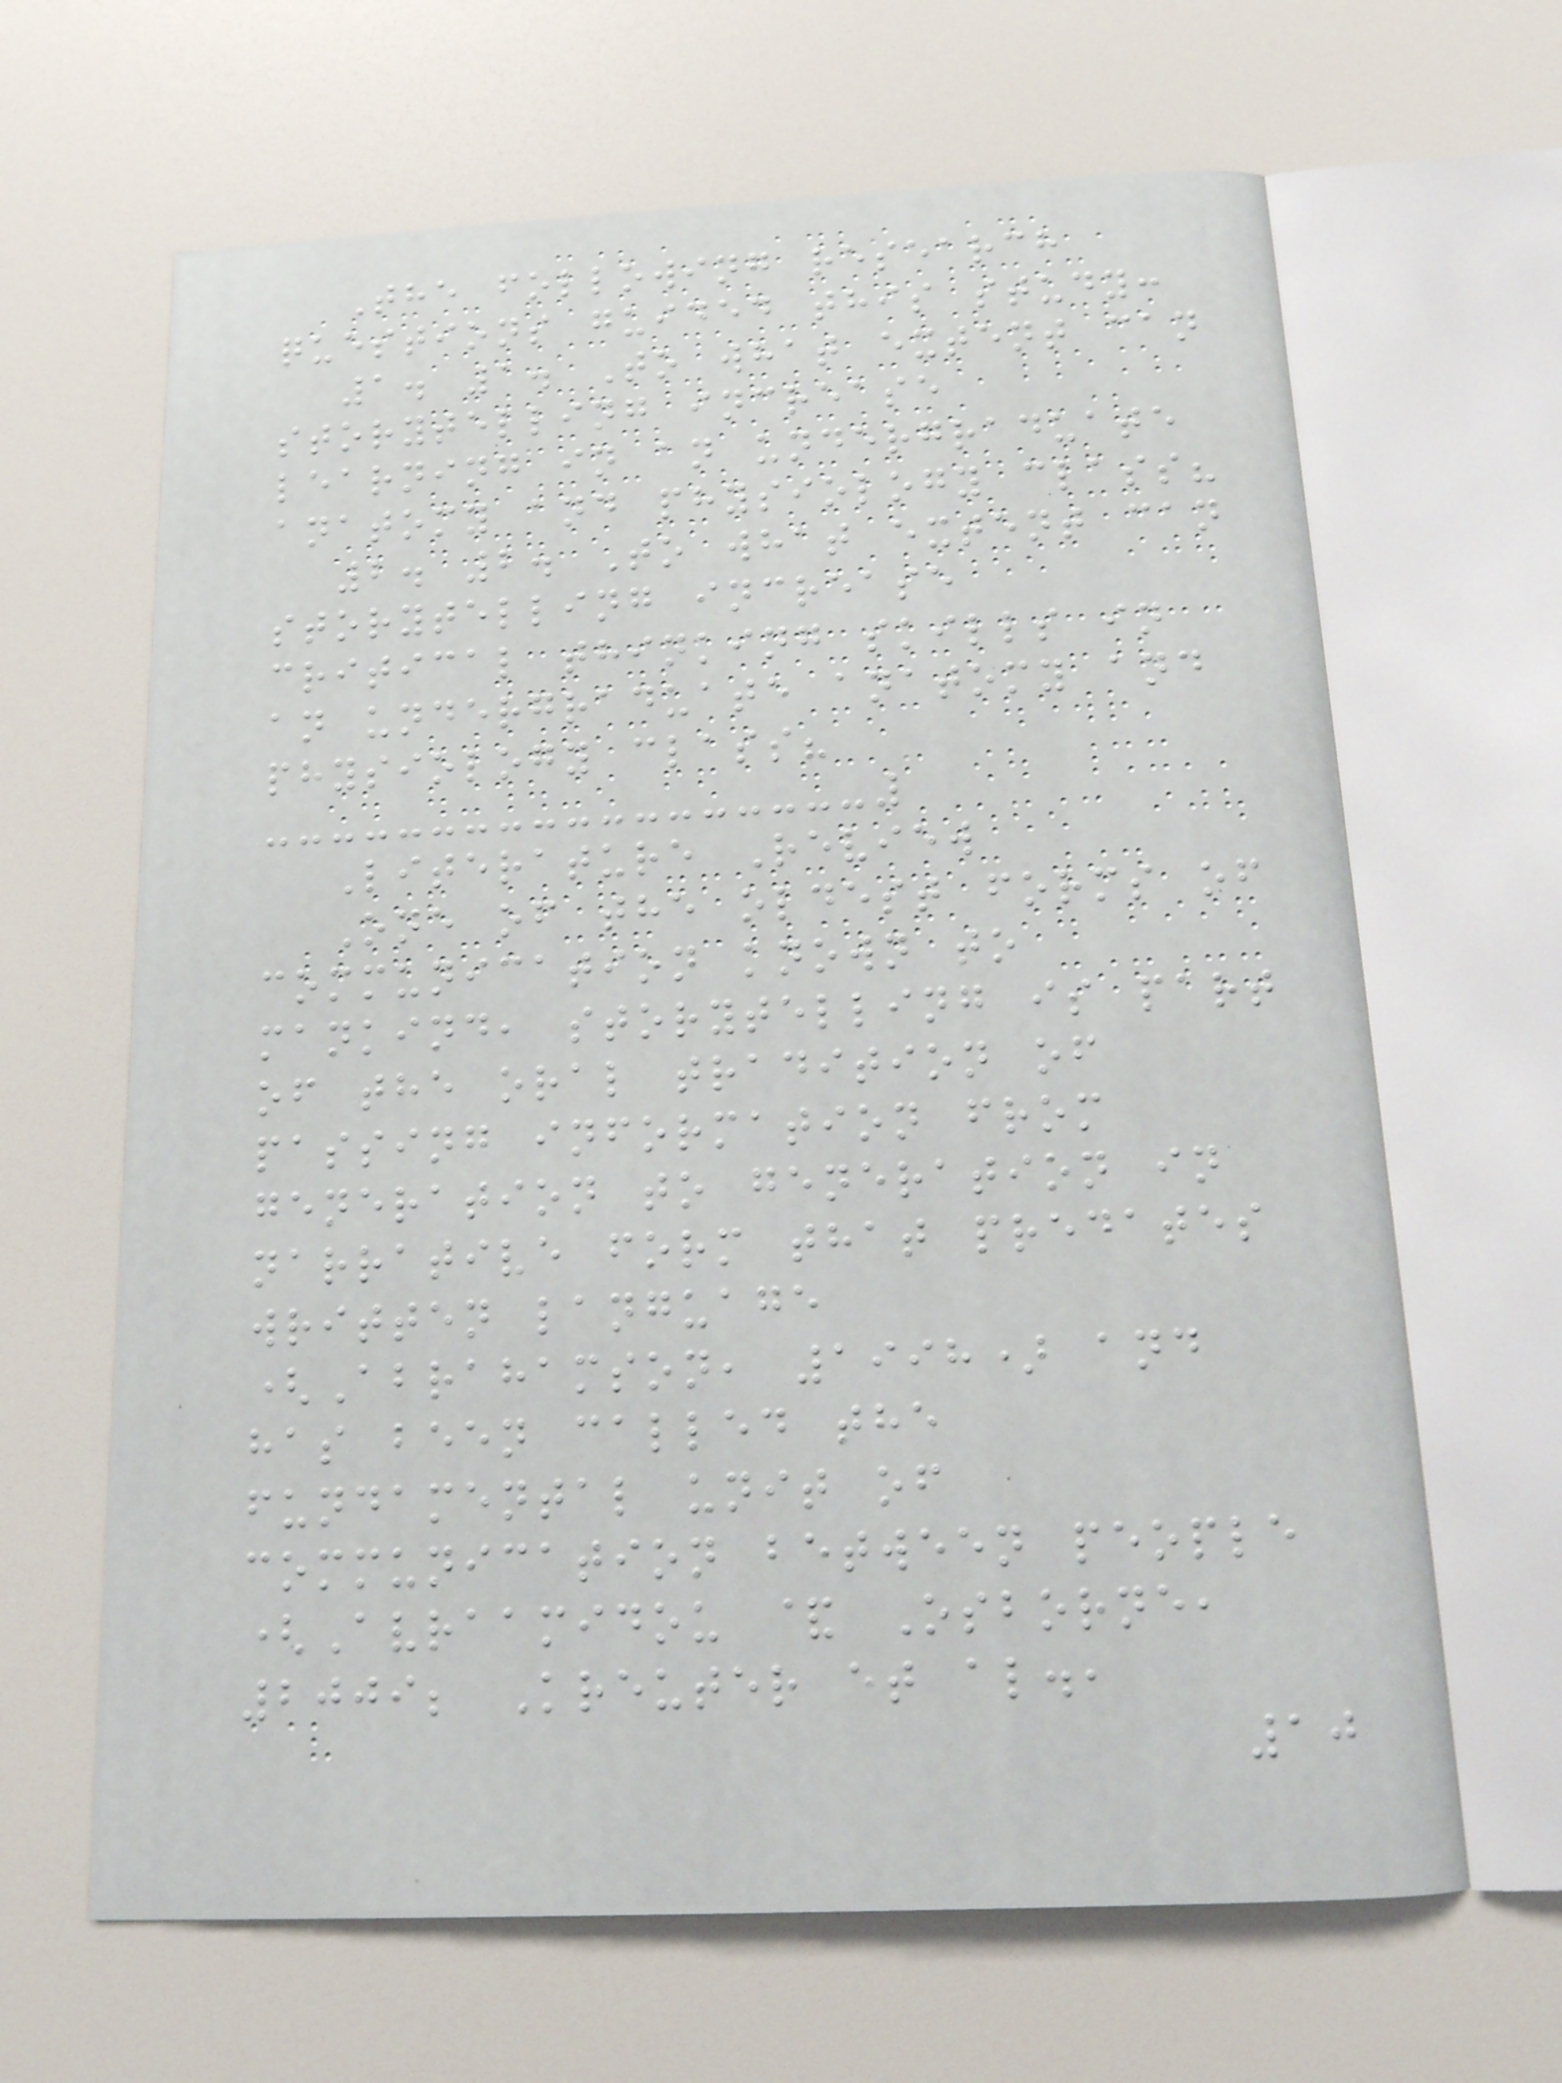The following research
questions guided this study:
1. 1. To what extent can
storytelling increase
learning in an undergraduate
anatomy and physiology class?
2. 2. To what extent can
storytelling increase
critical thinking skills in
an undergraduate anatomy and
physiology class?
Literature Review
One of the oldest forms of
communication known to
mankind, storytelling is part
of the oral tradition of
passing information from
generation to generation in
narrative form that predates
written language
(Abrahamson, 1998) and
has been called the
fundamental unit of
communication between people
(Avraamidou & Osborne,
2009; Kreuter et al.,
10
